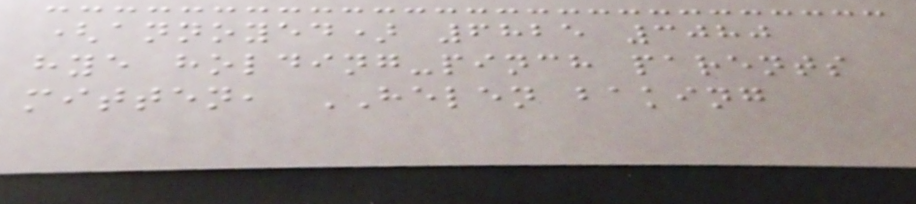(annoyed) 6825 3080
hye holding-pinch parents
mitten, HELEN baking
